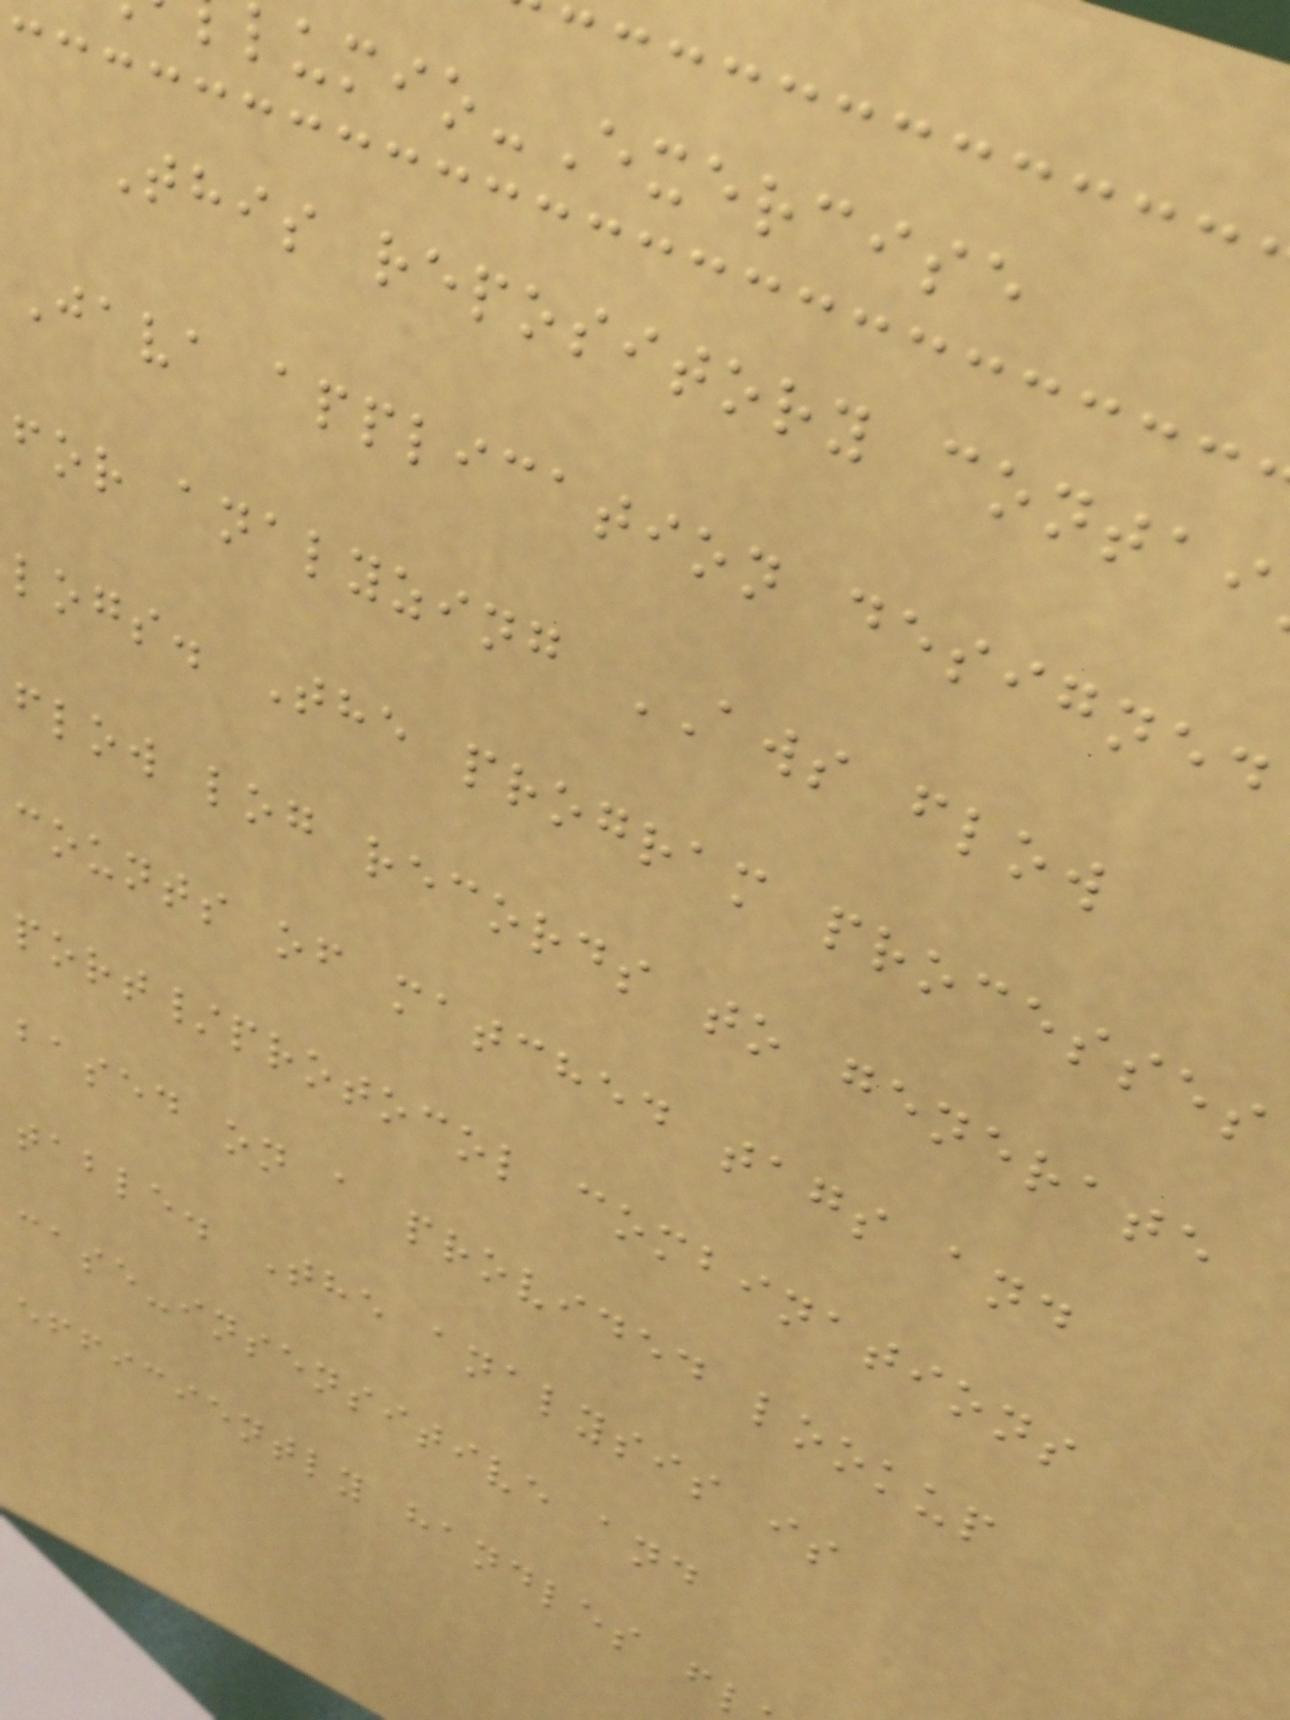lumio-Exercise
This repository contai
Java application designed
for analyzing AWS flow
logs. The program processes
flow log records to generate
counts of matched tags and
port/protocol combinations
based on a provided lookup
table. The analysis is
case-insensitive and
efficiently handles f
